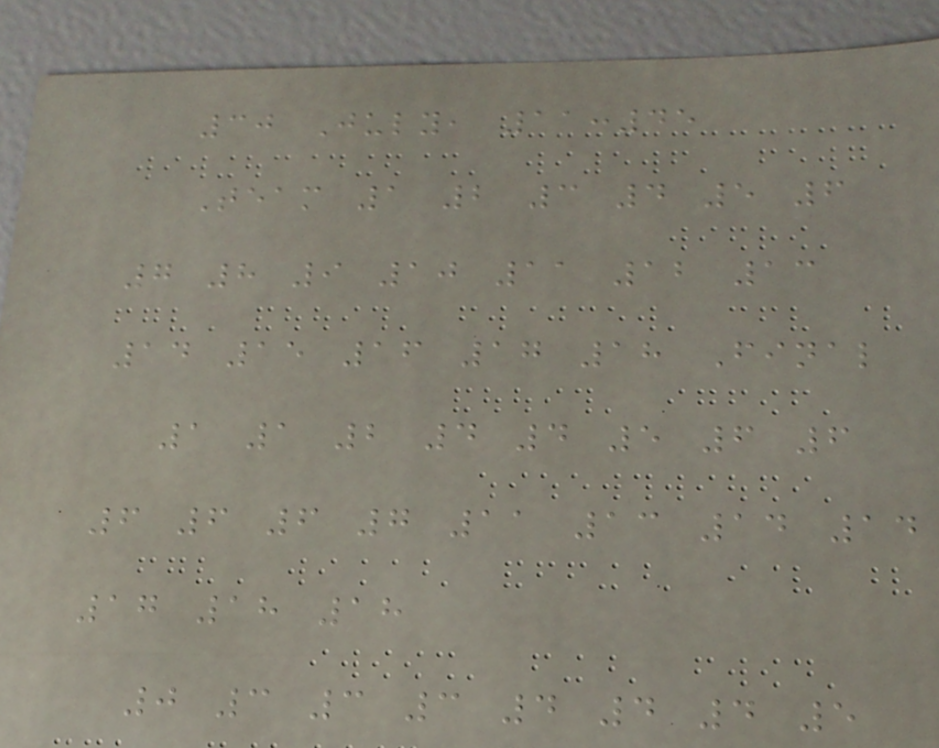30 July, 11:45
Team 1 2 3 4 5 6
7 8 9 10 11 12 13
14 15 16 17 18 Final
1 1 2 4 4 5 6 6
6 6 6 7 11 13 14 14
17 18 18
0 3 3 3 4 4 4 5
